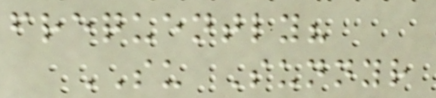frequently?
SU Sunnyr
